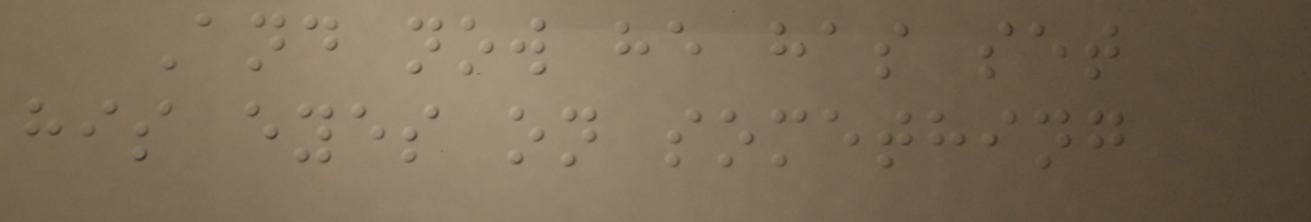And now he has set
his eyes on something
